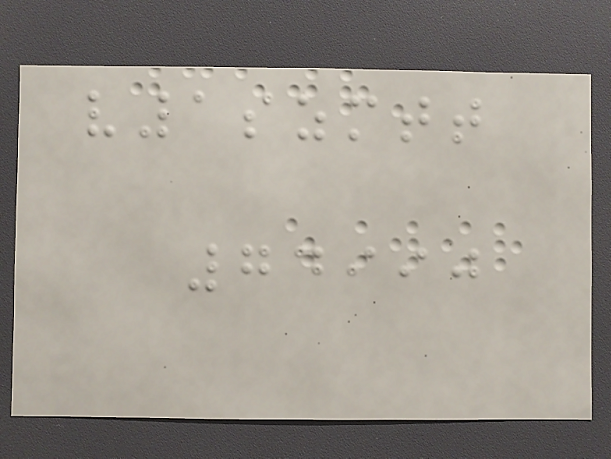v1szmtt
74990
